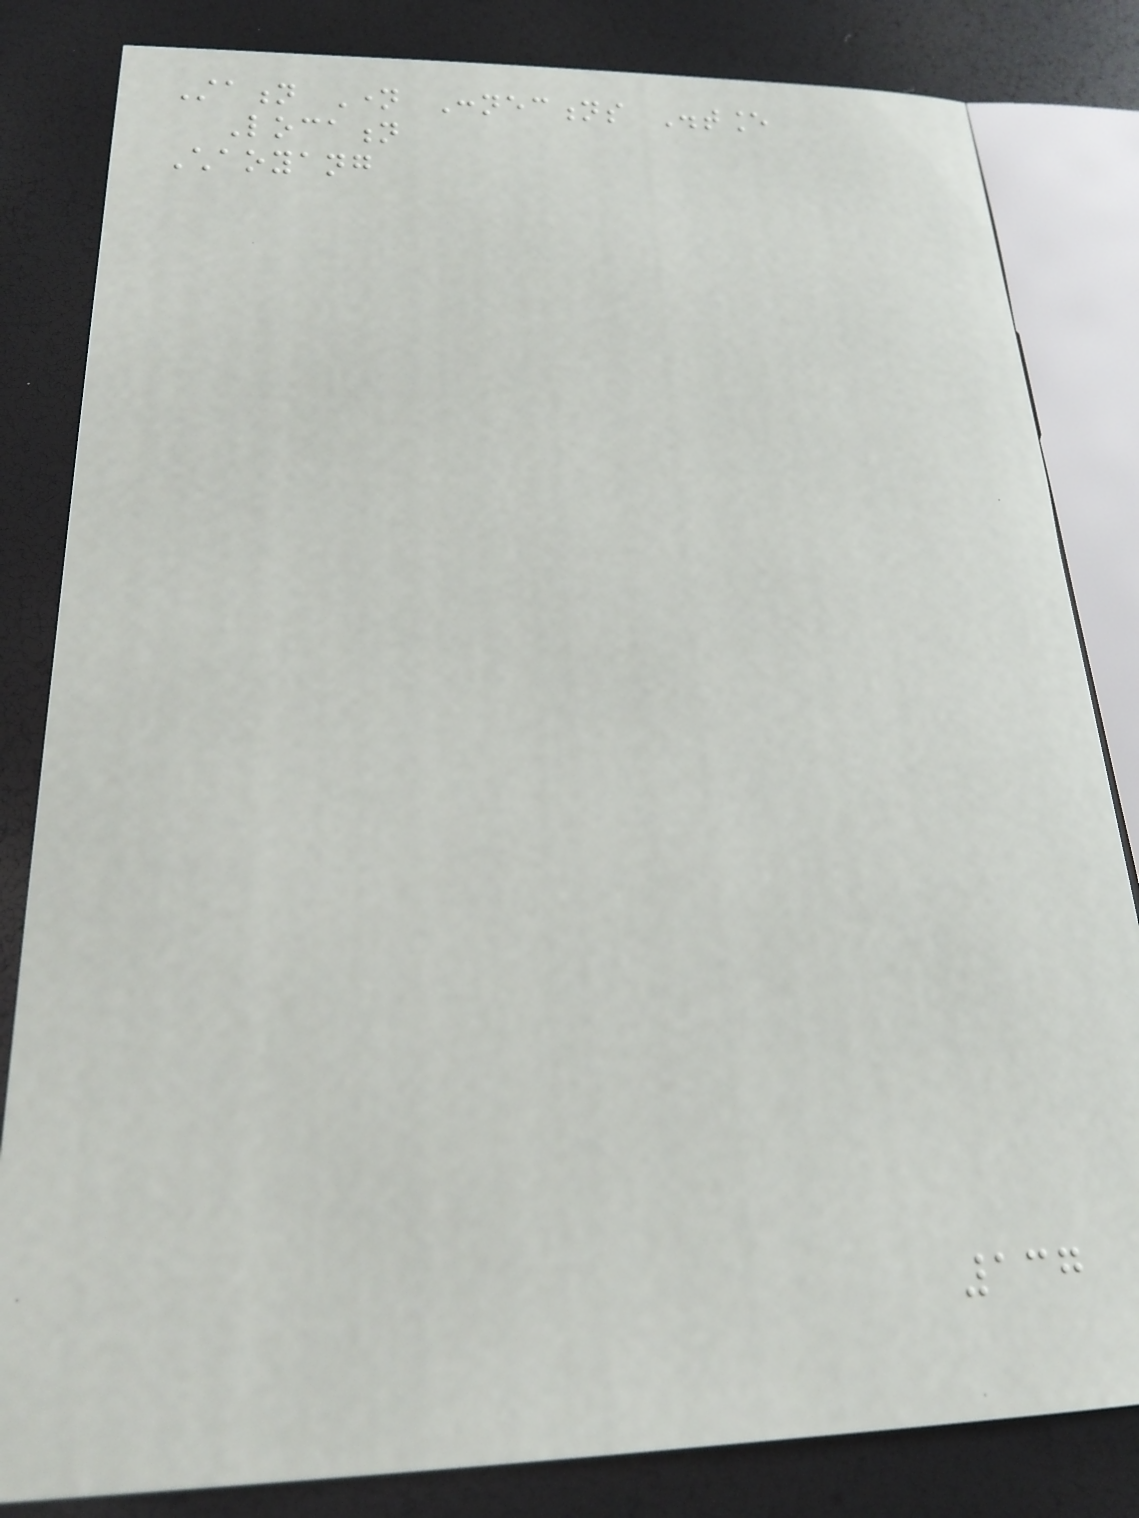Station Name Connections Distance
Location
Chaoyang
137
